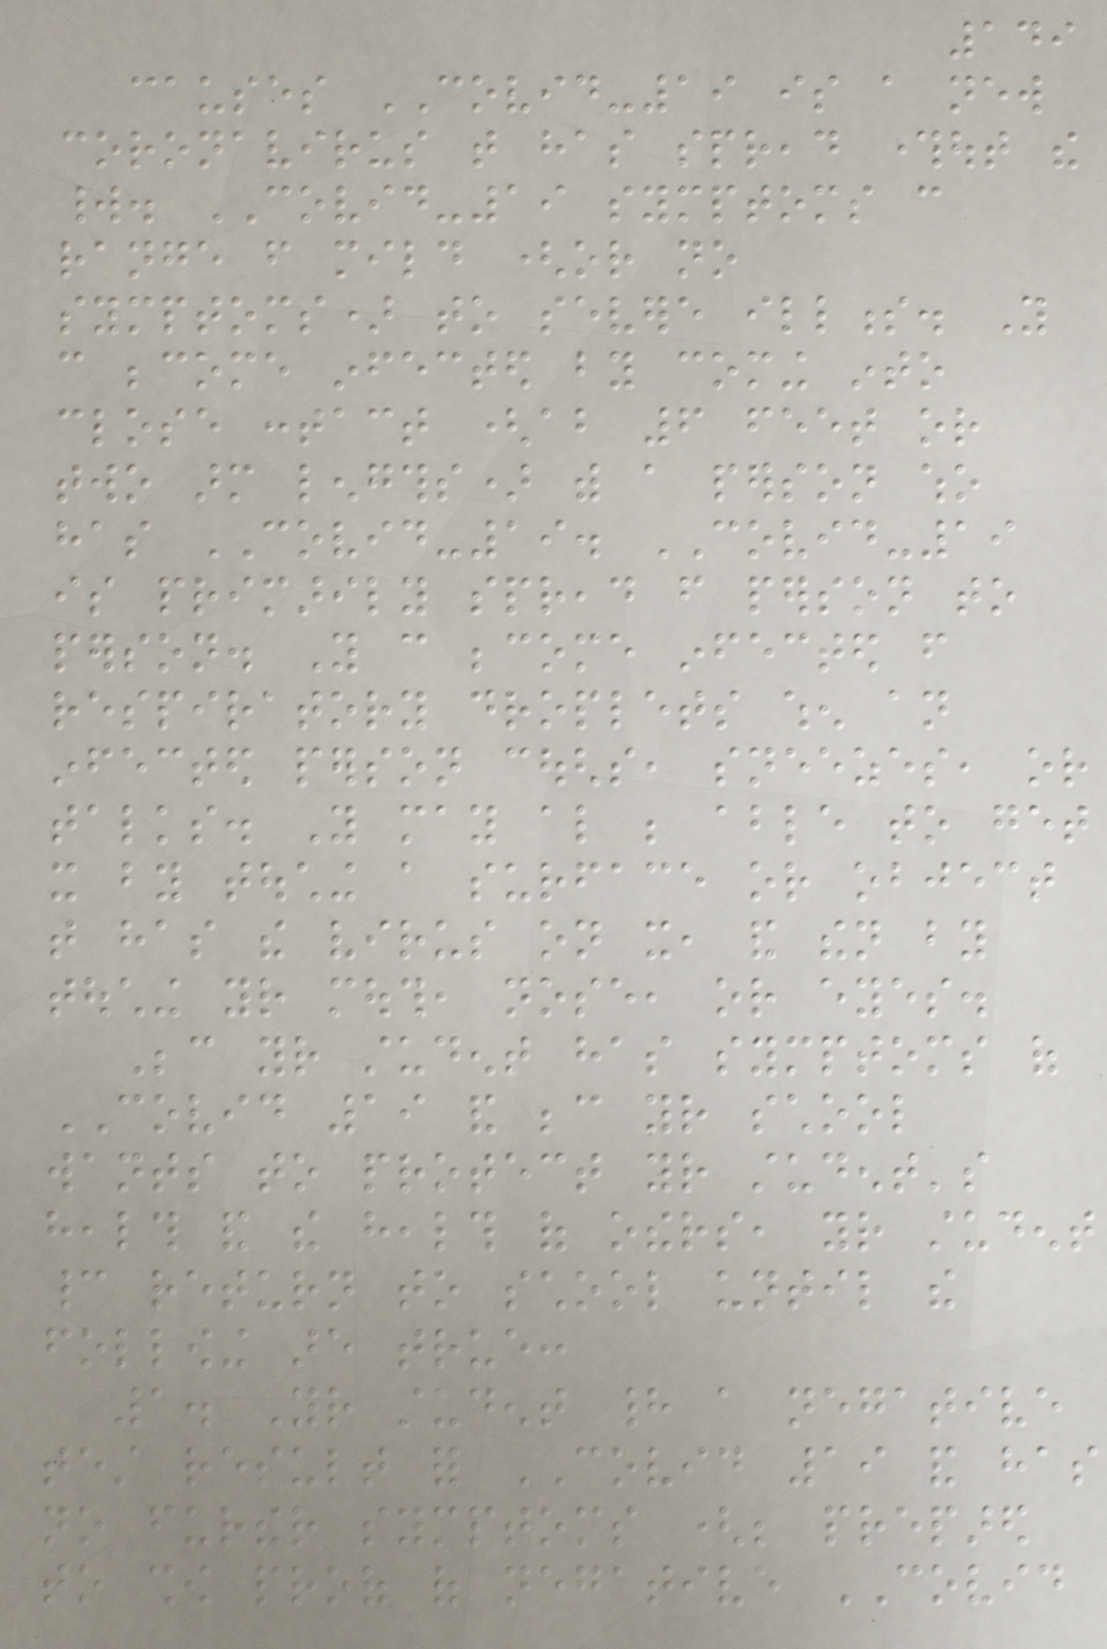149
causes COVID-19 is a new
coronavirus that has spread throughout the
world. COVID-19 symptoms can
range from mild (or no
symptoms) to severe illness. You
can become infected by coming into
close contact (about 6 feet or
two arm lengths) with a person who
has COVID-19. COVID-19
is primarily spread from person to
person. You can become infected from
respiratory droplets when an
infected person coughs, sneezes, or
talks. You may also be able to get
it by touching a surface or object
that has the virus on it, and then by
touching your mouth, nose, or eyes.
Because your student has symptoms of
COVID 19 and because your school
wants to protect your student's
health and the health of others, your student
cannot return to school until the
following are true:
1. Your student had a negative
test result for COVID 19 and has
no further symptoms (be prepared
to show proof of negative COVID
